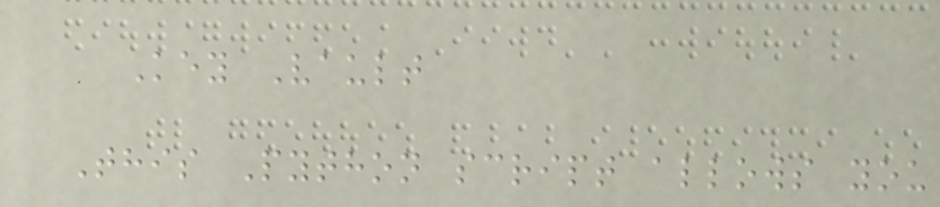Key Vault
This Python script allows you
